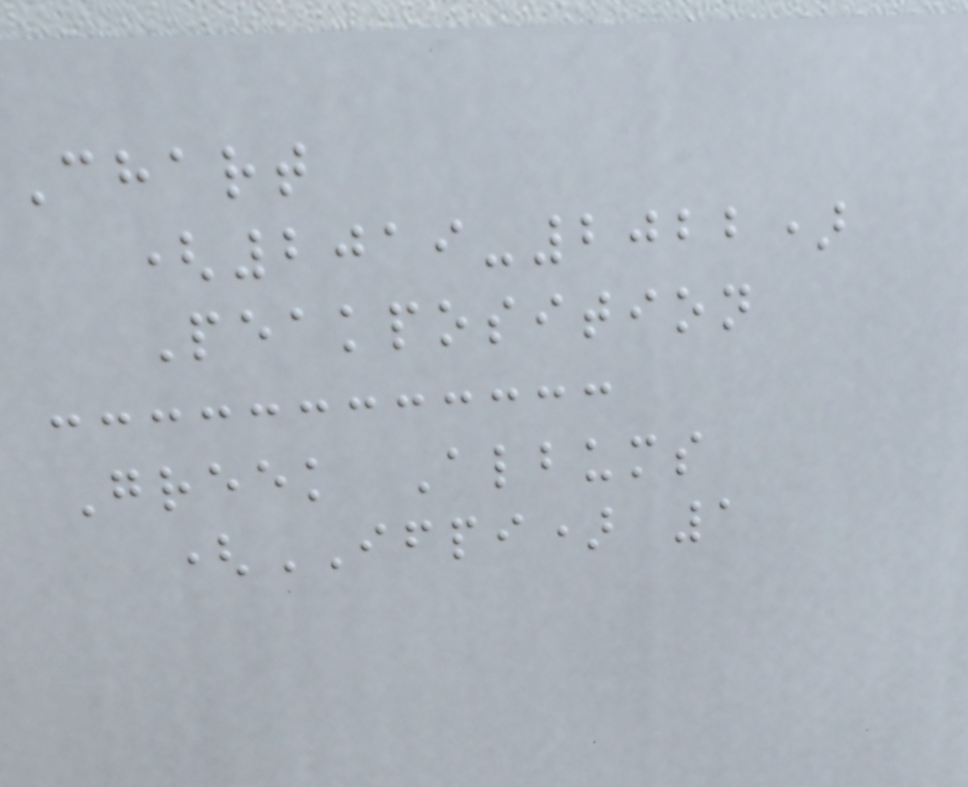Chart
(2019-2022)
Peakposition
Greek Albums
(IFPI) 1
